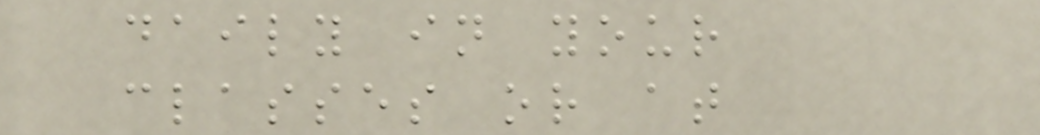daily in your
classes or at
